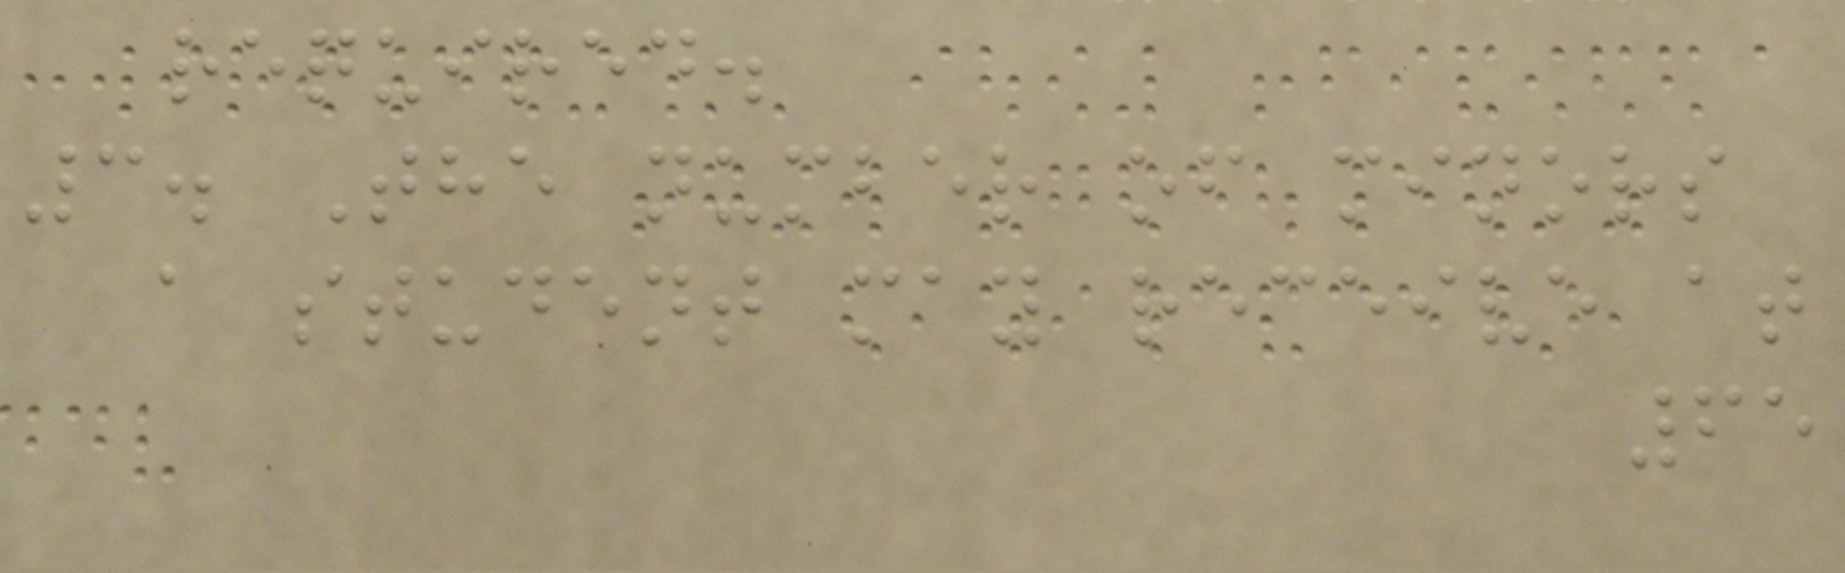required.
3. The number of minors
a student may receive at
65
